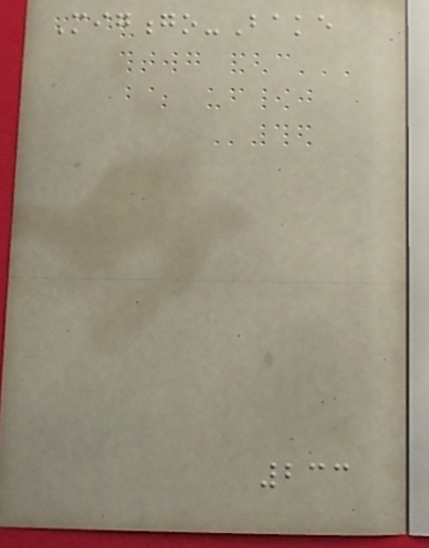Migongo-Bake
233
